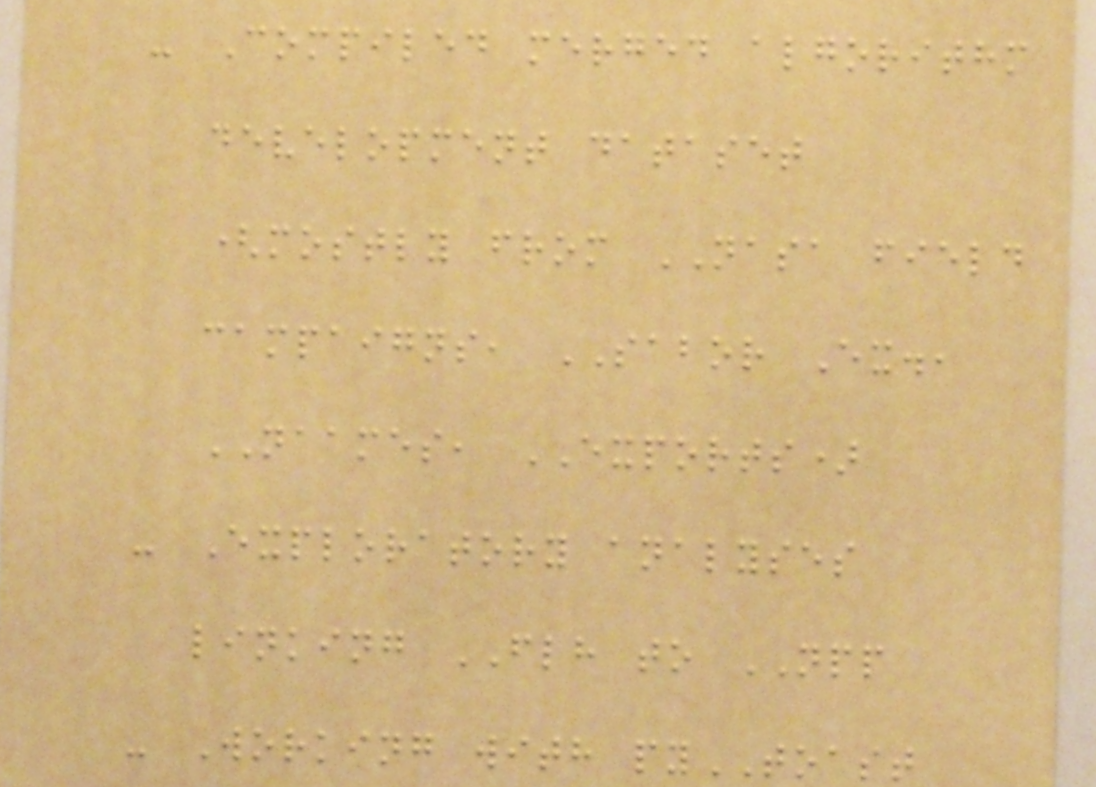- Compiled merged algorithm
development dataset
(mostly from NASA field
campaigns, SABOR Ex.,
NAAMES, EXPORTS)
- Exploratory analyses
linking FLH to NPP
- Working with pyTOAST
